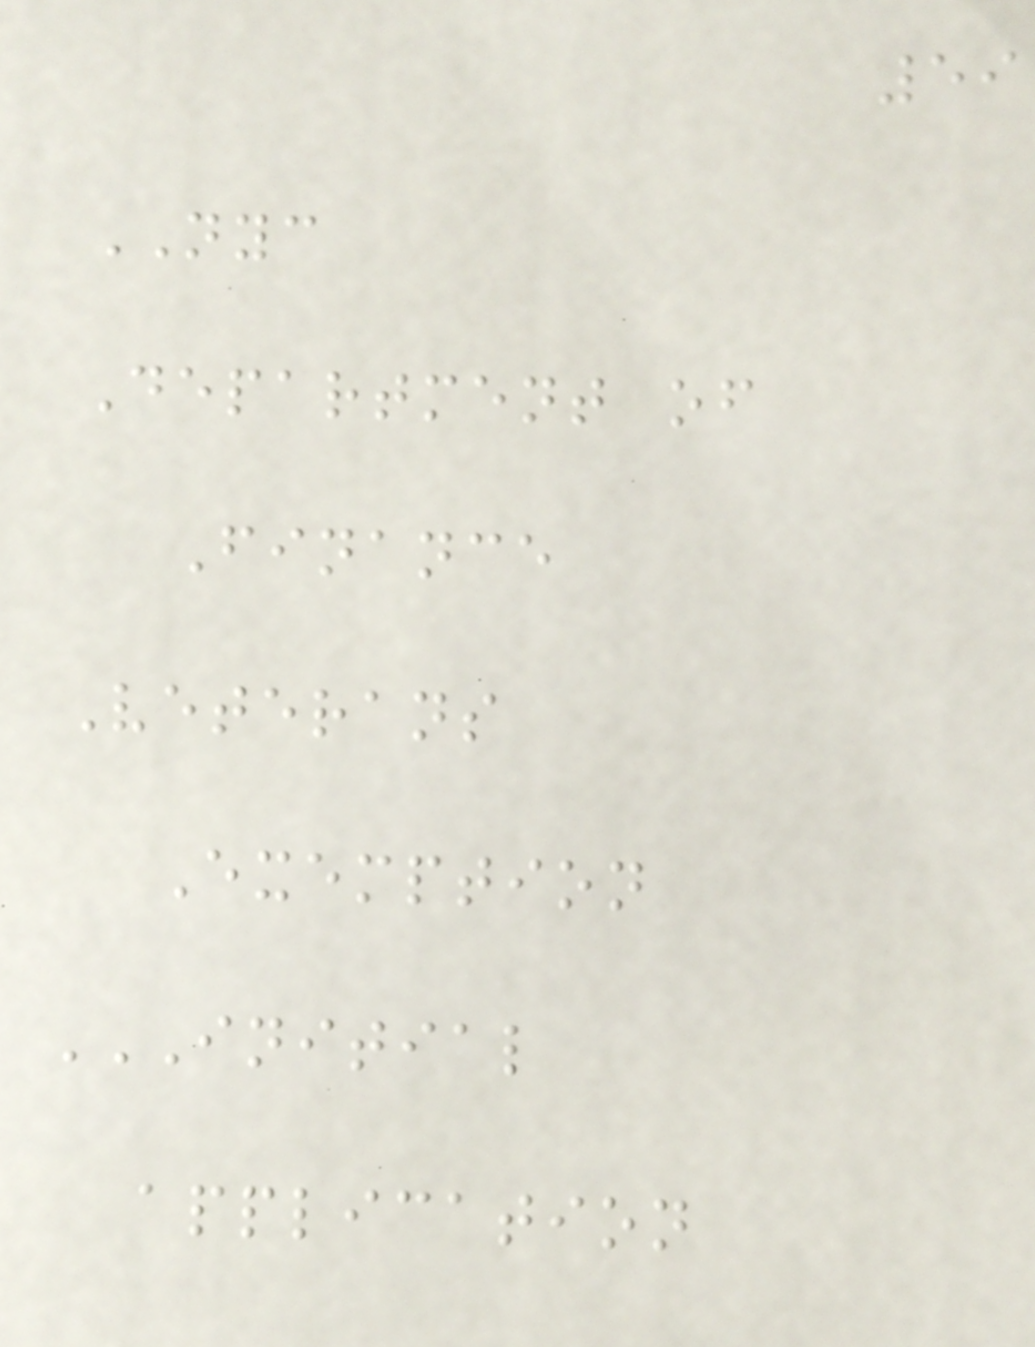59
NYC
Department of
Finance
Veterans
Exemption
INITIAL
APPLICATION
